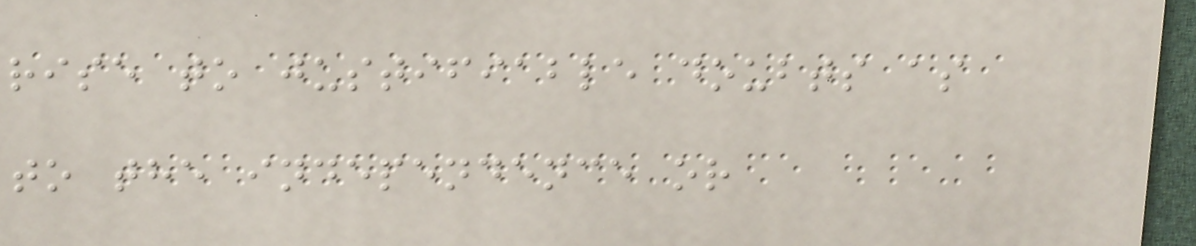rise to justifiable doubts as
to the independence or
